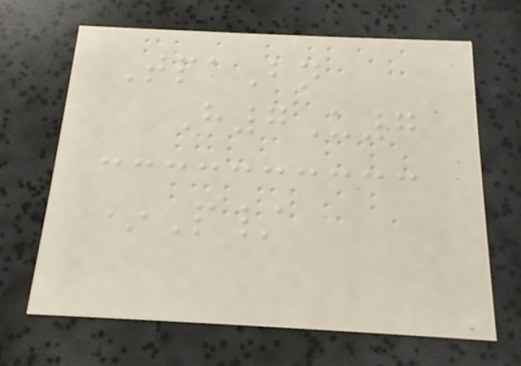TpaBn
H7U7
*P/
